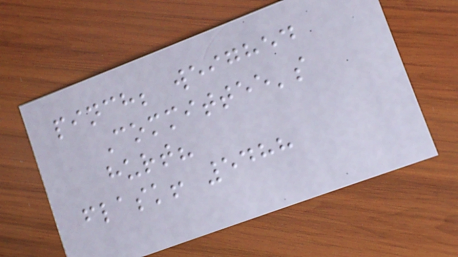pinch; weighed
Committee's
hurt?
flask! 5488
